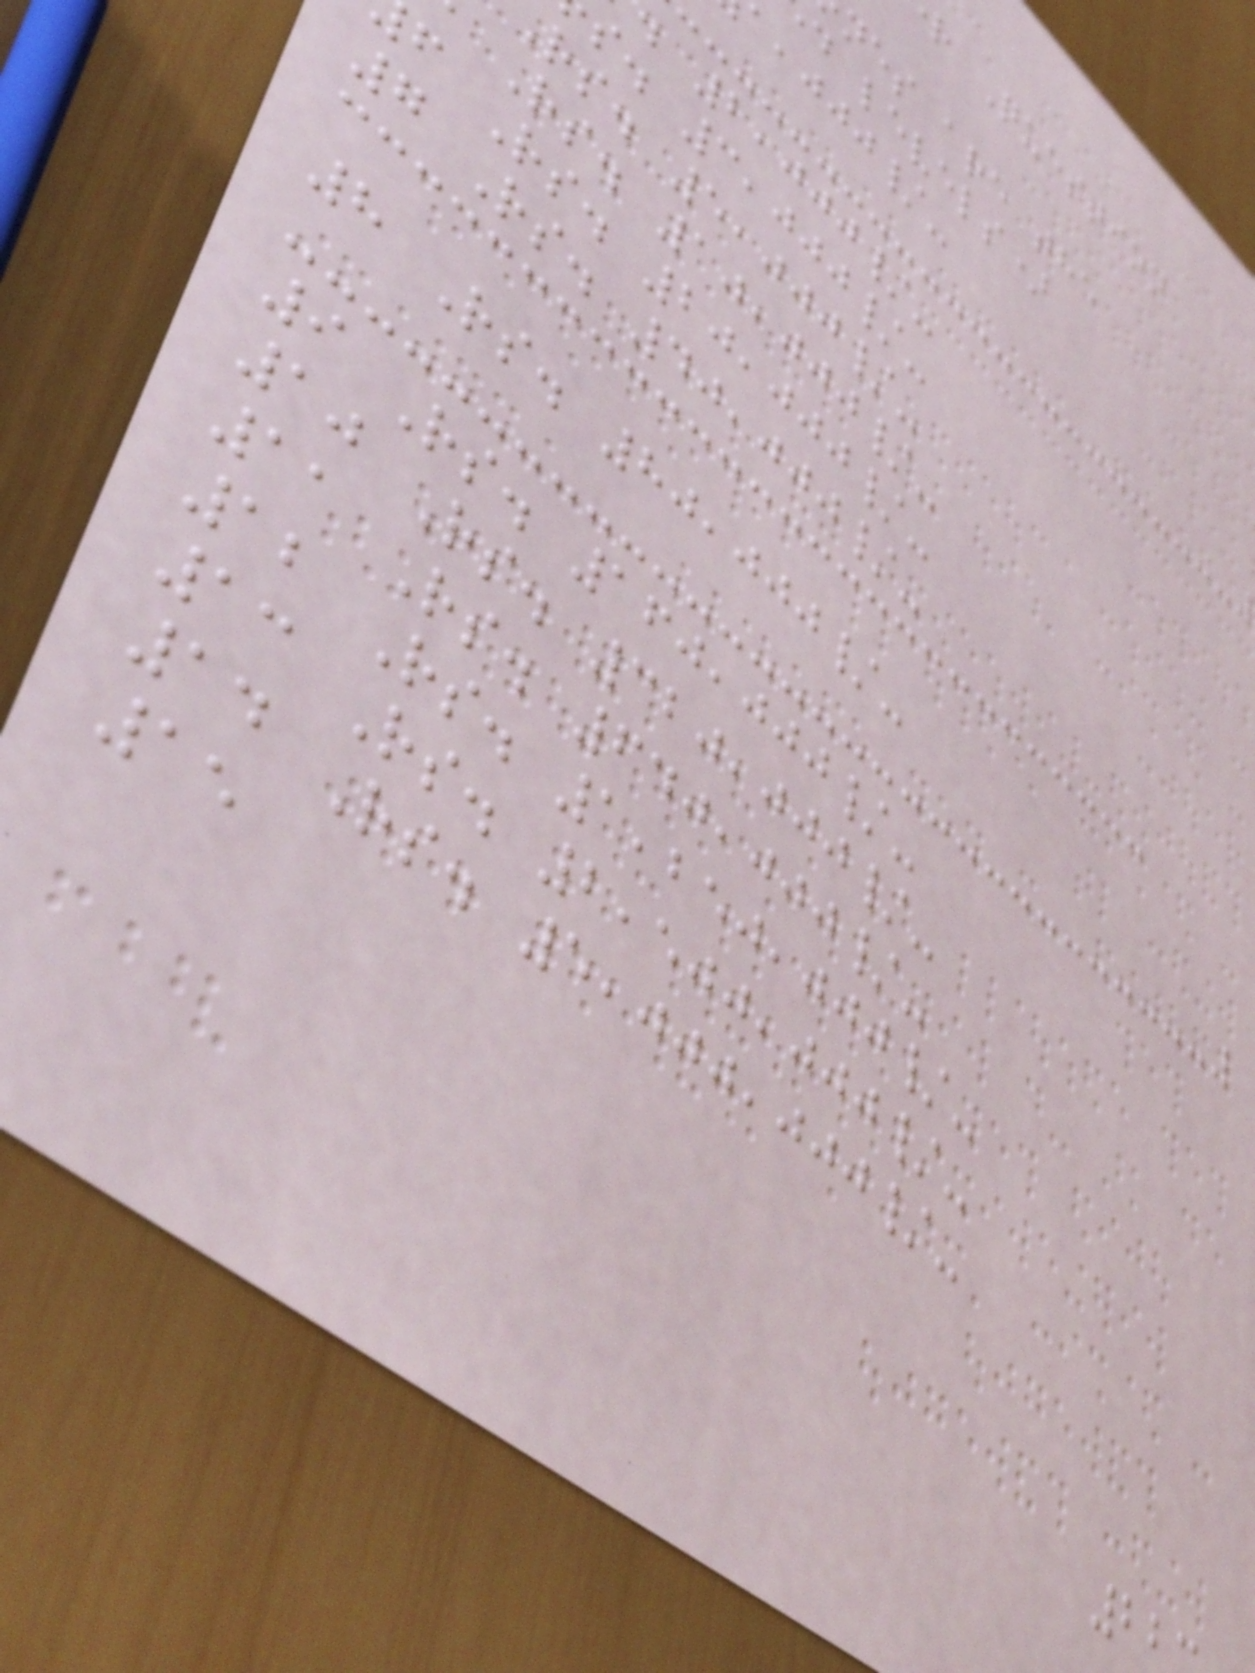r Question
nes are the
d levels)
,jjj/-
2,000/-
s. 3,000/-
rs. 5,000/-
Rs. 10,000/-
f Rs. 20,000/-
7 Rs. 40,000/-
8 Rs. 80,000/-
9 Rs. 160,000/-
10 Rs. 320,000/-
11 Rs. 640,000/-
12 Rs. 1,250,000/-
13 Rs. 2,500,000/-
14 Rs. 5,000,000/-
15
